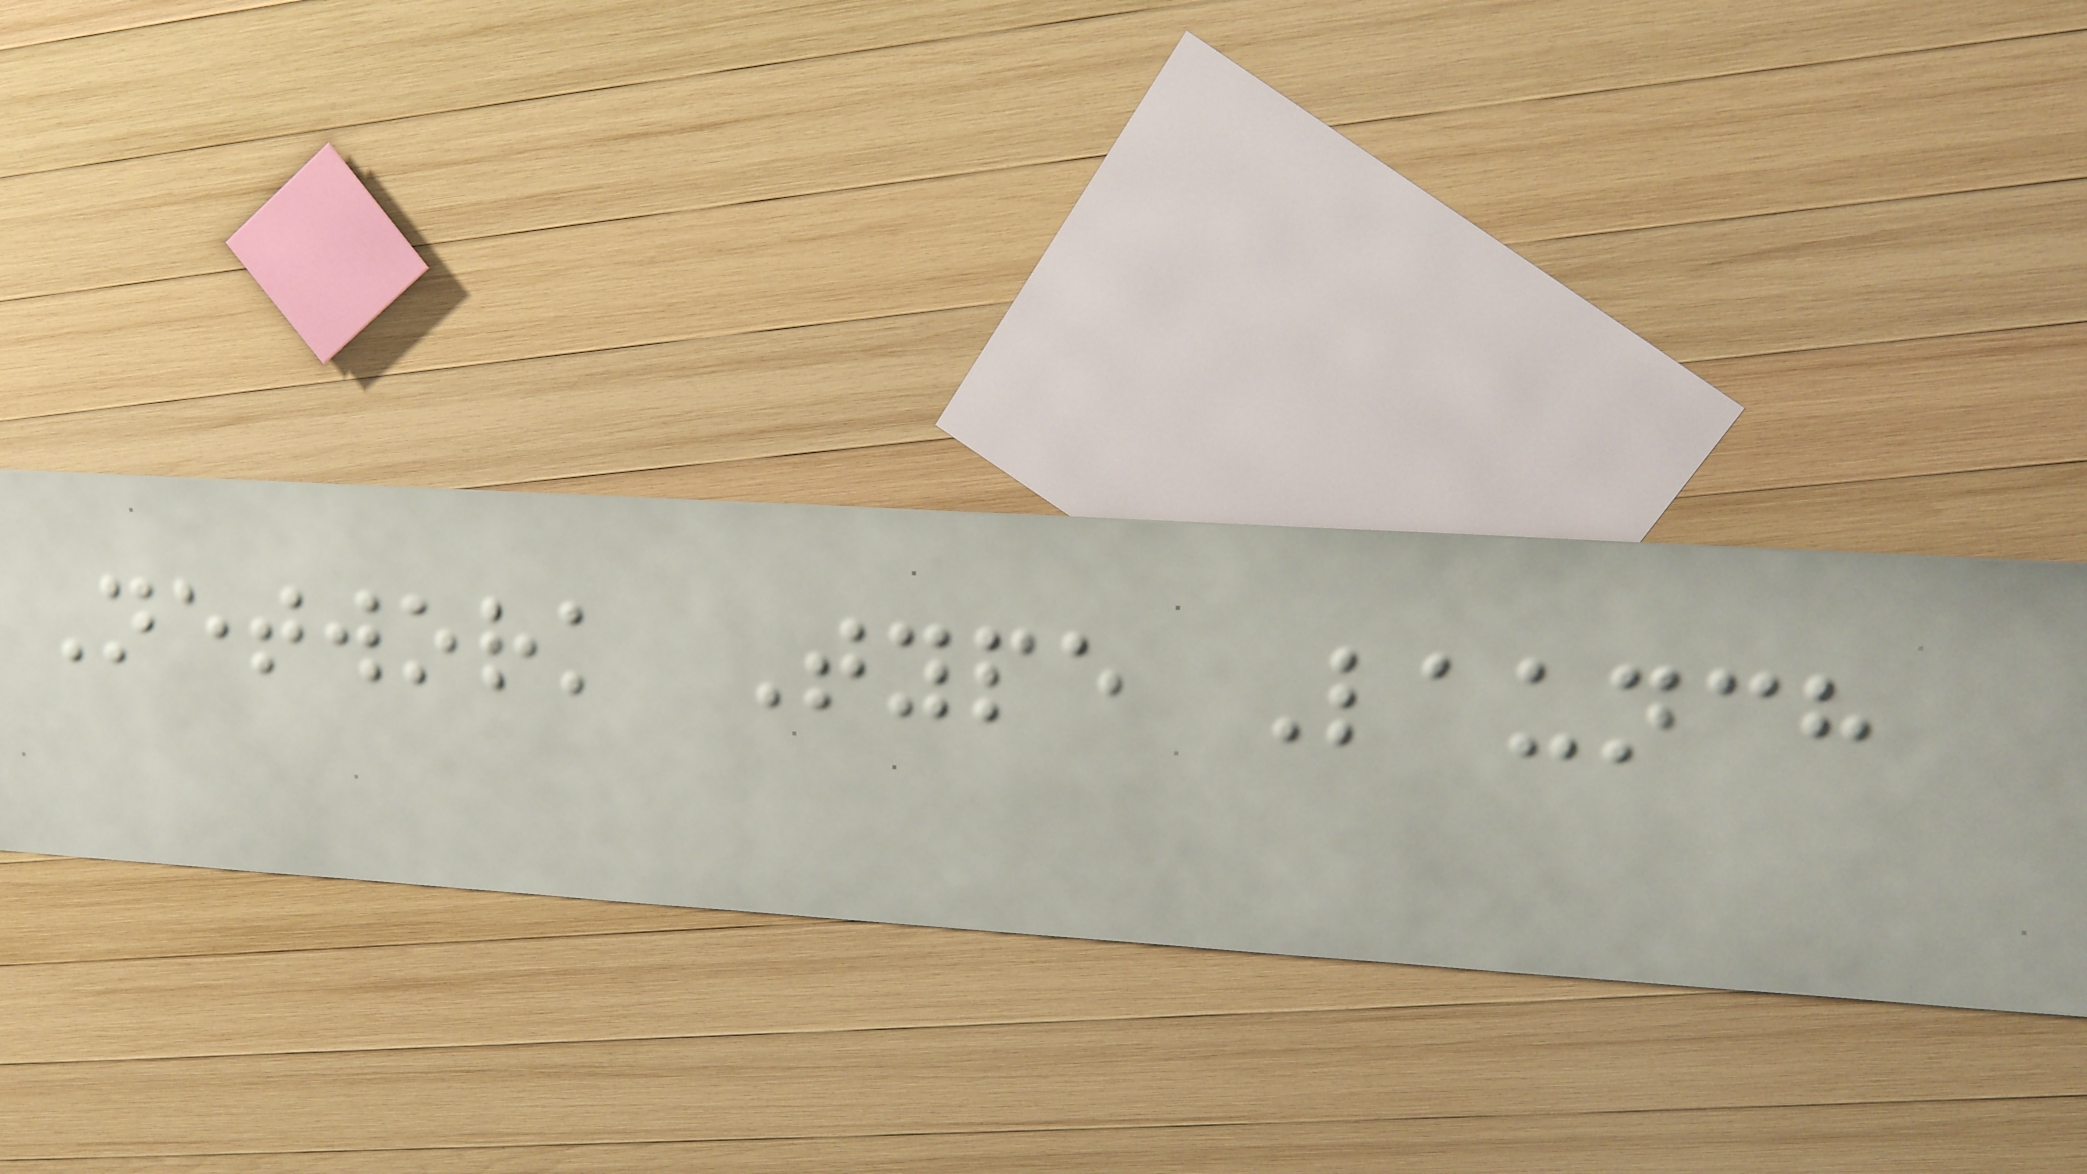Network Type Launch
